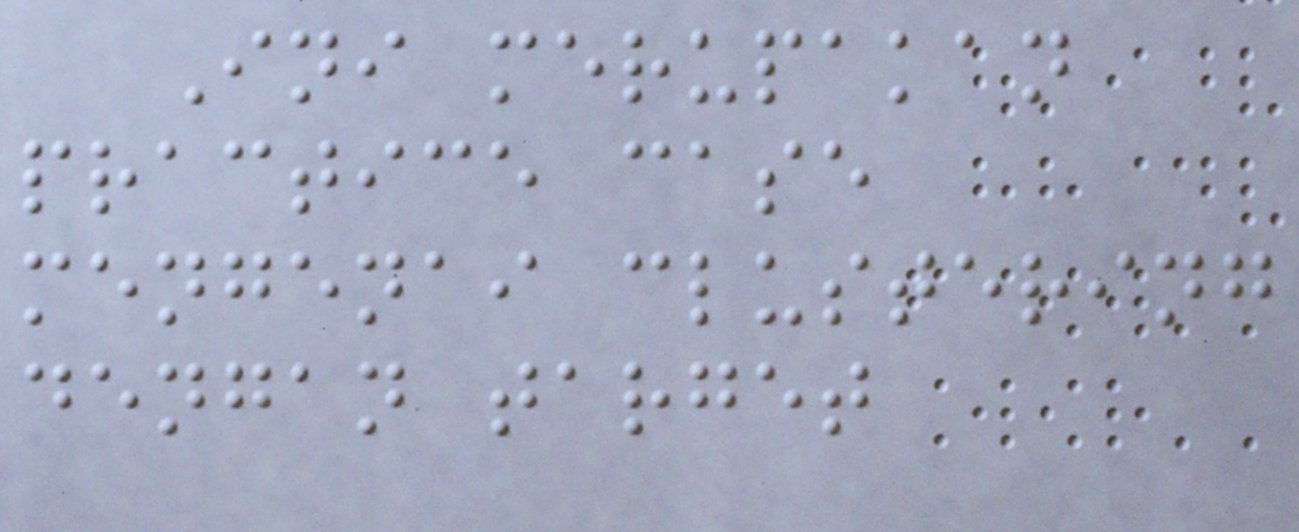Ini merupakan
practice case
mengenai clustering
dengan target
